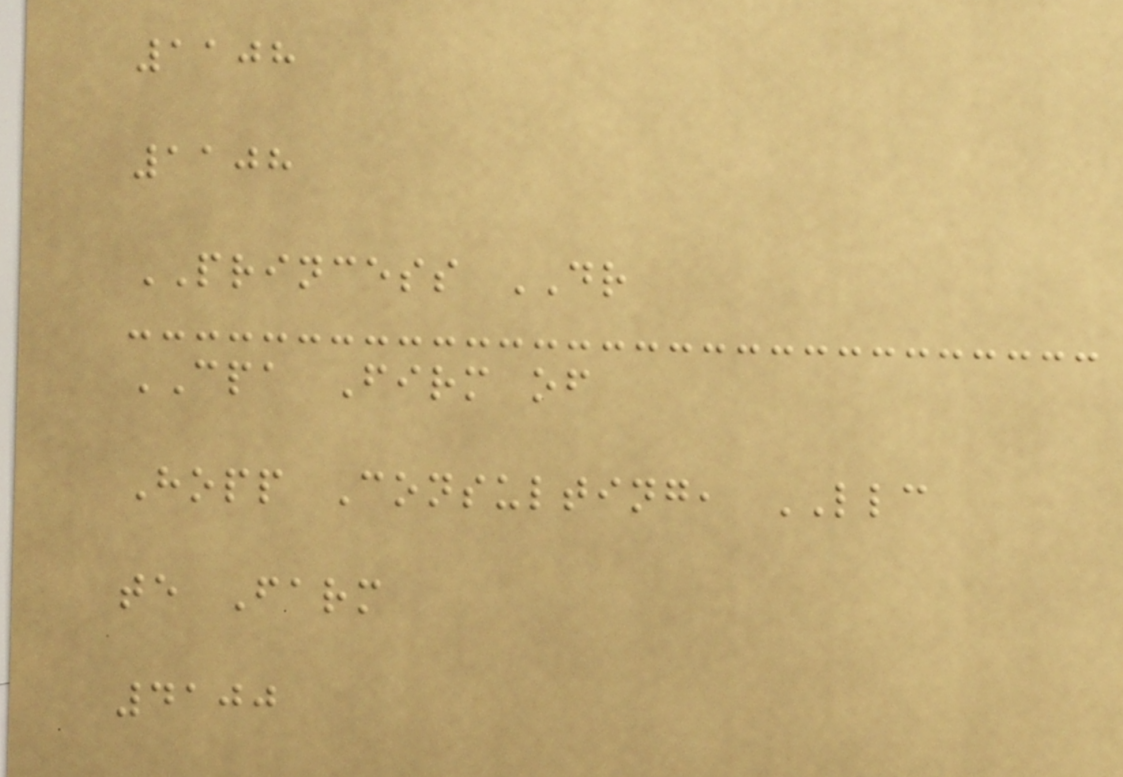1108
1108
PRINCESS DR
CPA Firm of
Hopp Consulting, LLC
te Farm
4100
